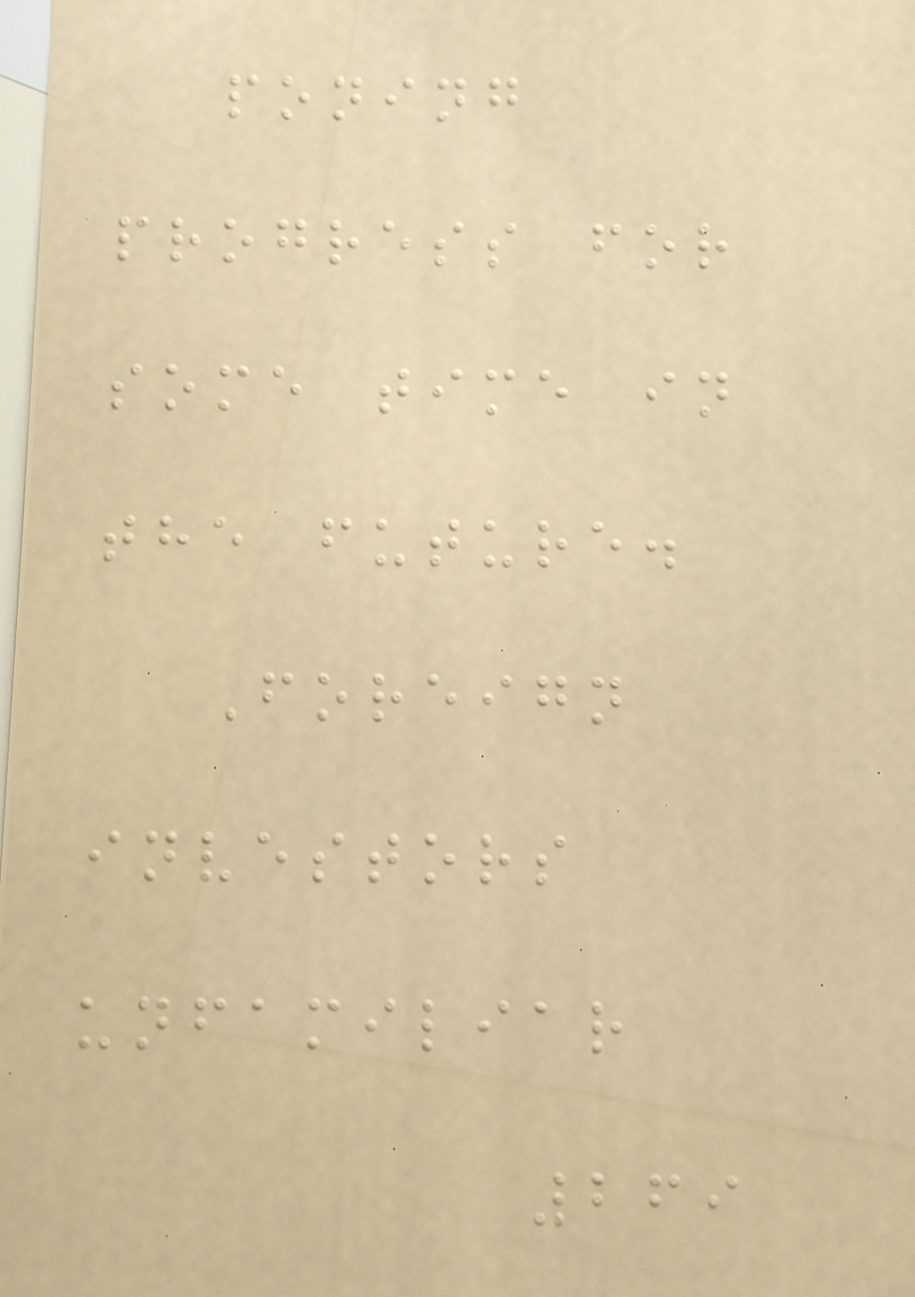poning
progress for
some time in
the future.
Foreign
investors
unfamiliar
269
